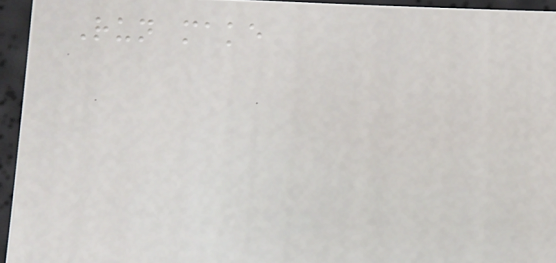Run make
